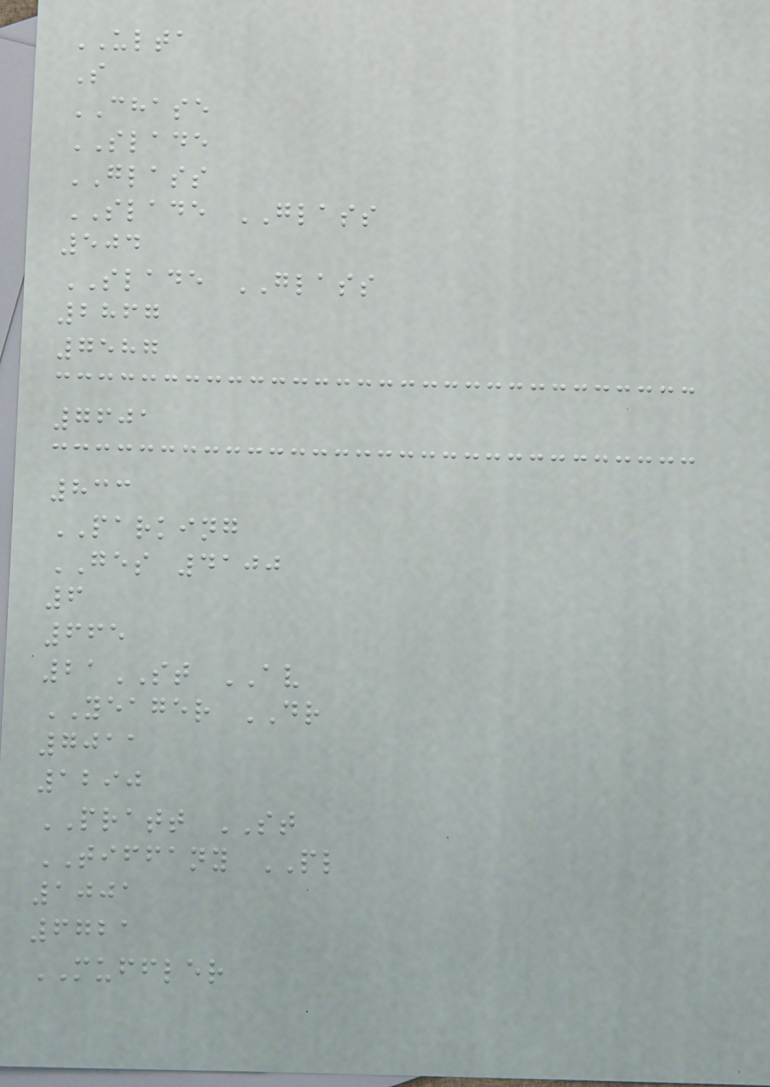ULTA
S
CHASE
SLADE
GLASS
SLADE GLASS
504
SLADE GLASS
2867
7587
7601
833
PARKING
GES 4100
6
665
21ST AV
YEAGER DR
7011
1290
PRATT ST
TIFFANY PL
1001
6721
MUFFLER
